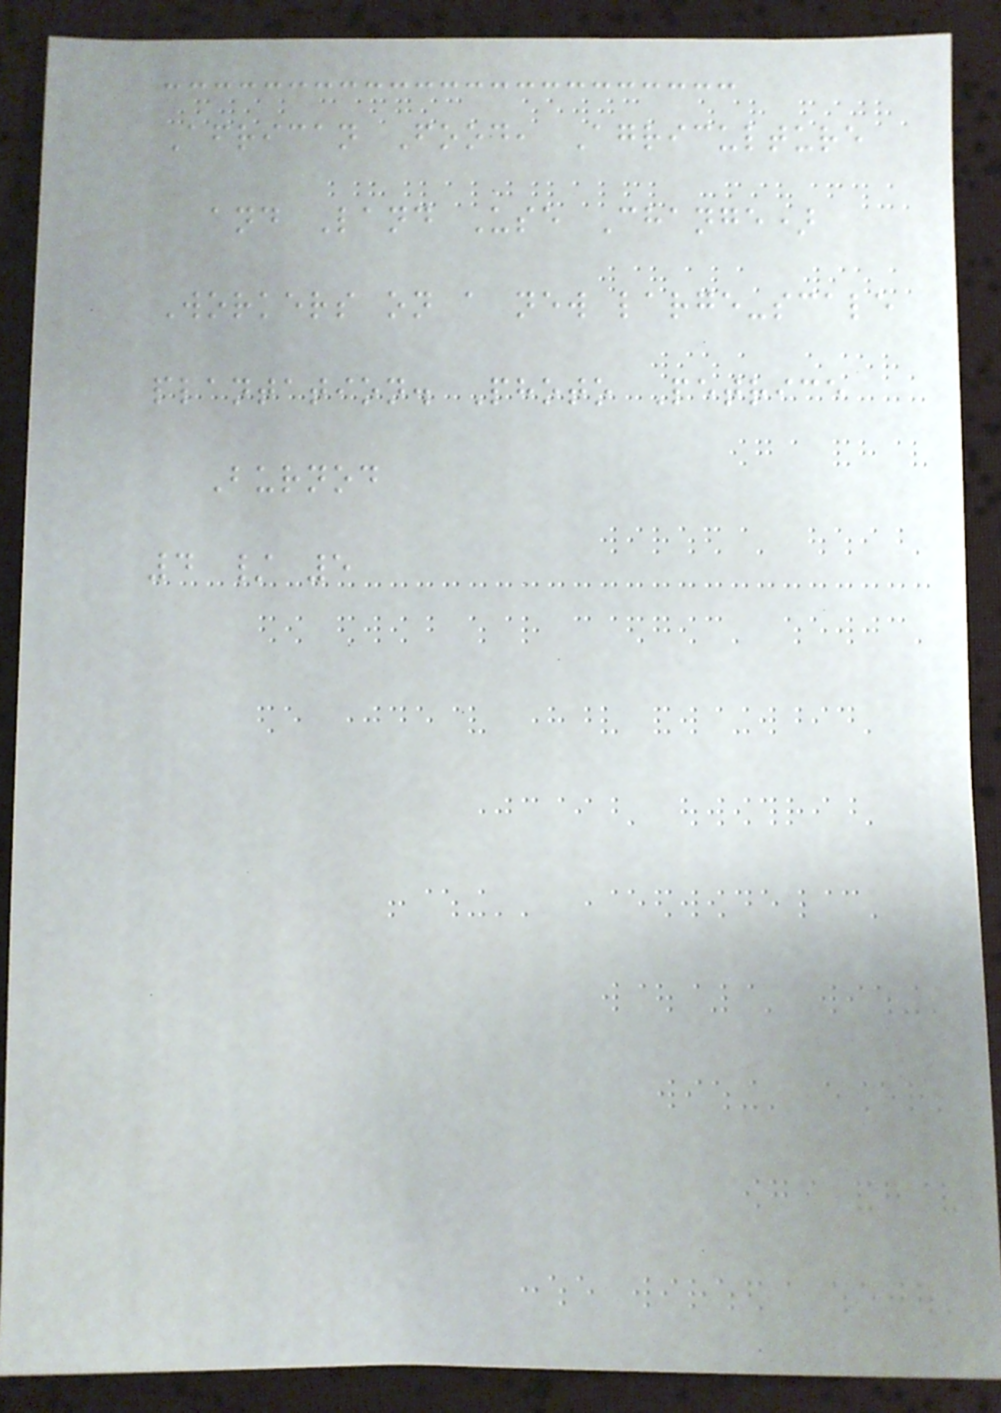African Food, Agriculture
and Land Use Change)
Workers on a new large-scale
plantation. Photo Petrice
Burnod
4 / 5
